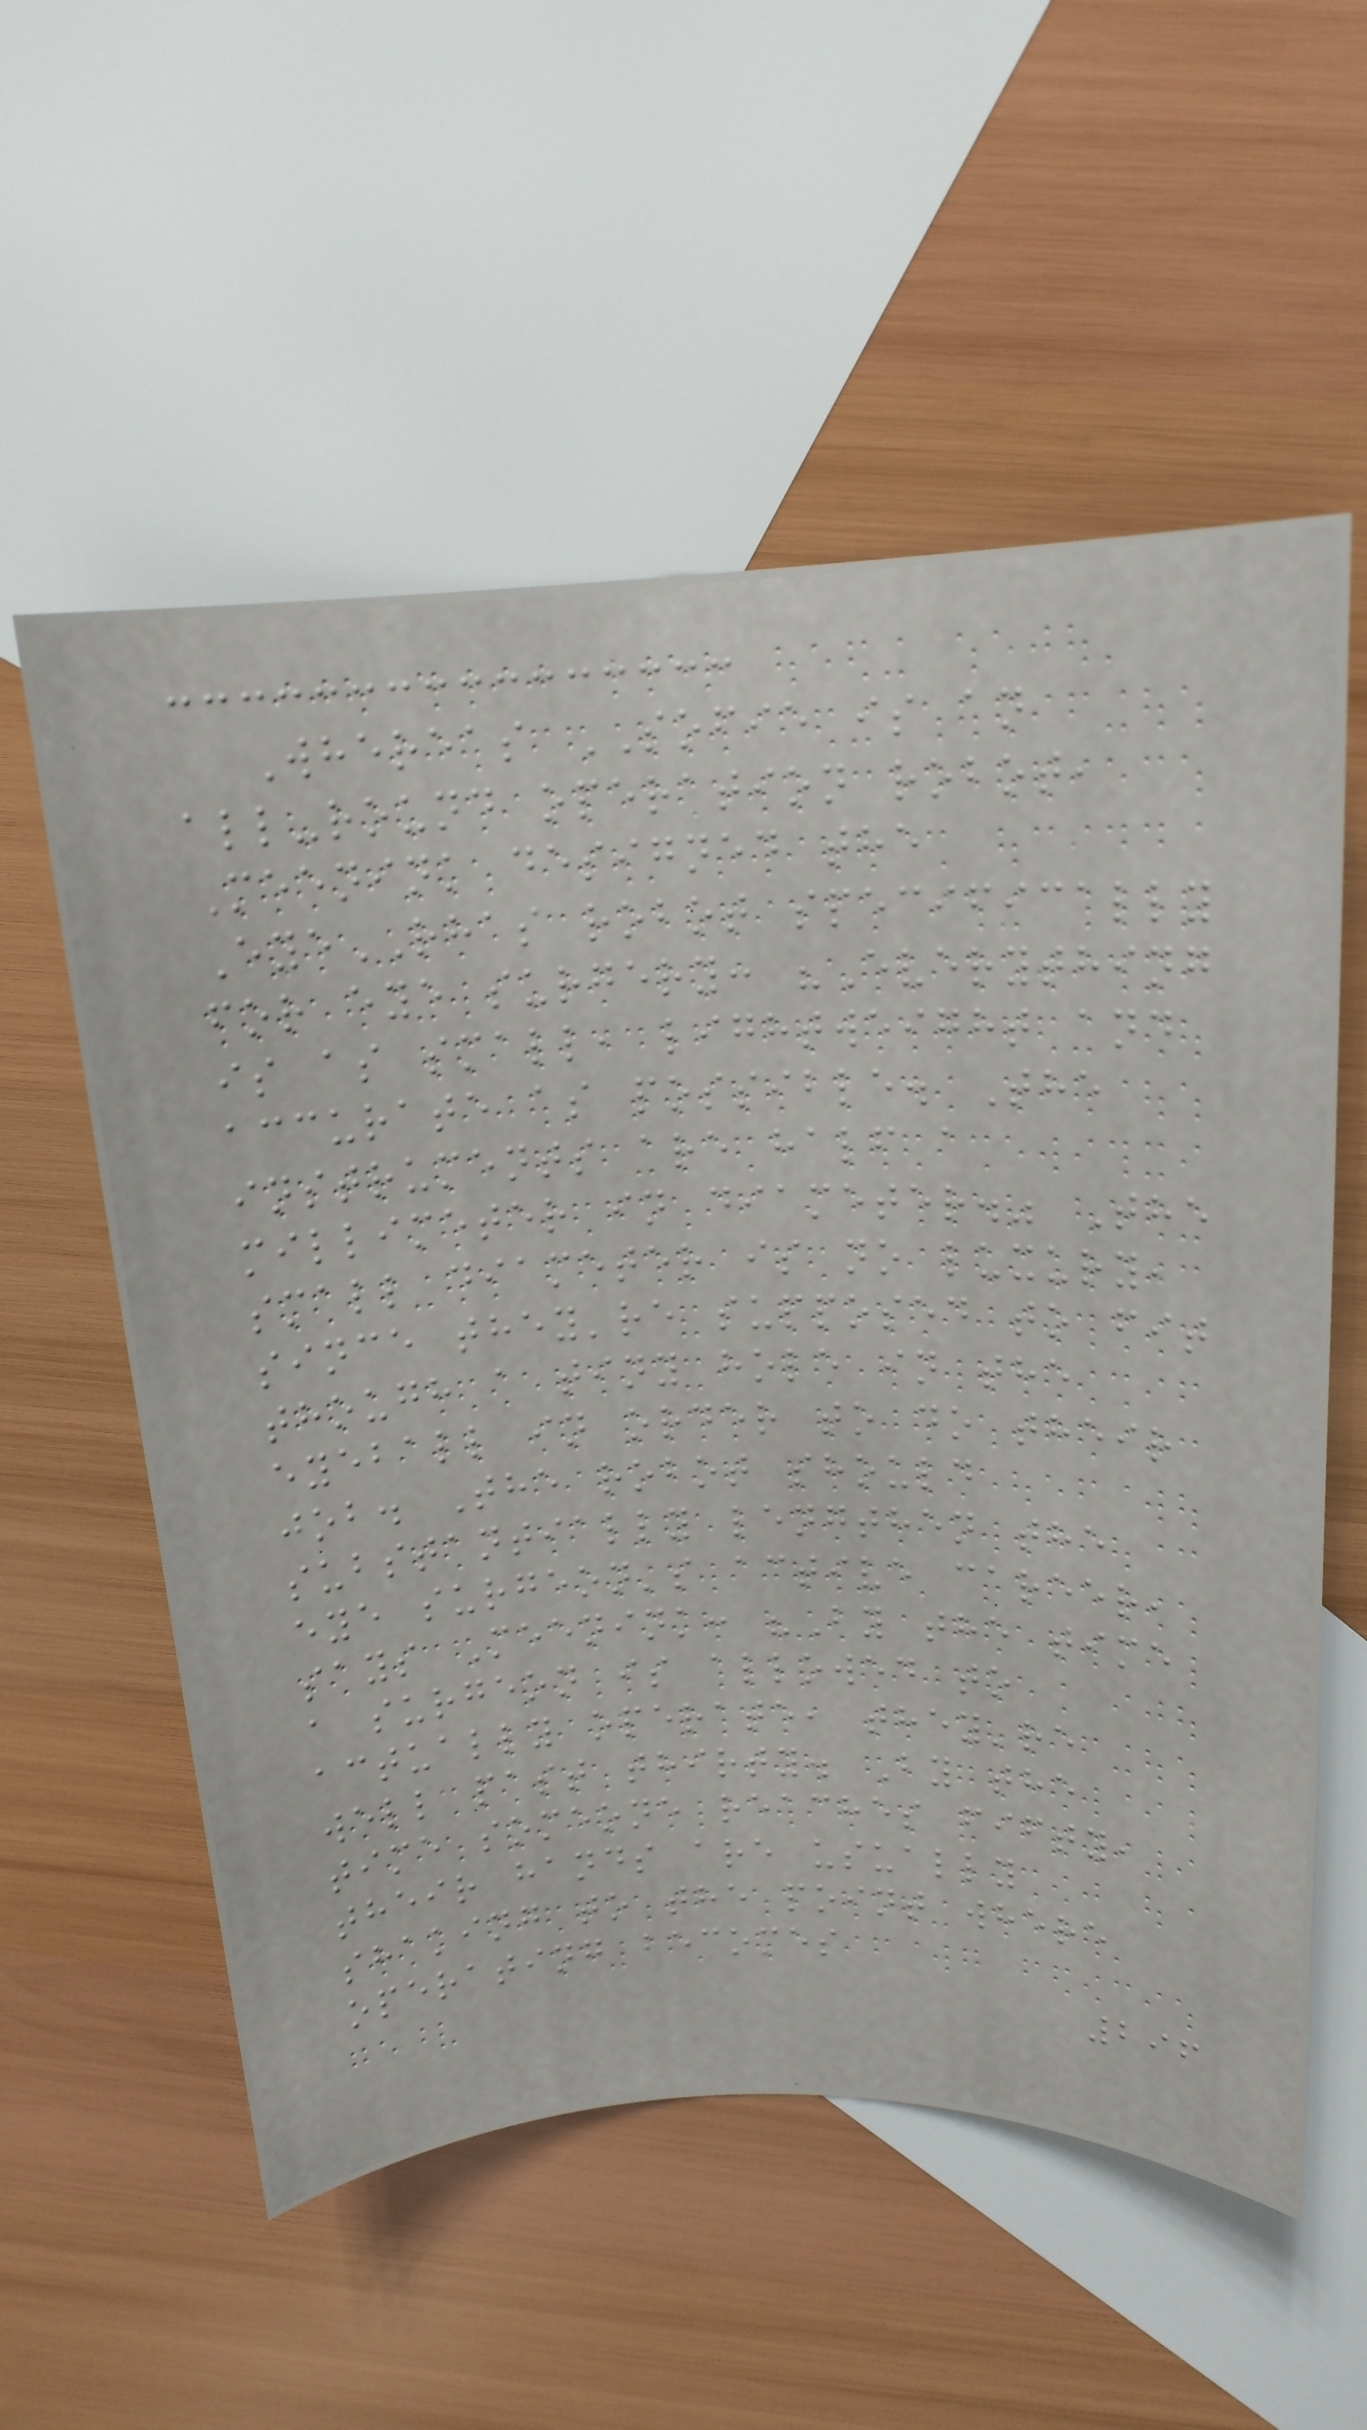Whereas SOFIE is an
all-round operation robot,
Meenink designed the
EyeRHAS robot specifically
for eye surgery: "Everything
is as small, lightweight and
accurate as possible. The
instruments are half a
millimeter in diameter." The
small diameter is no luxury,
since they're supposed to fit
though a tiny hole in the
eyeball in order to do their
job. The robot should
substantially lengthen the
eye surgeon's active career,
says Meenink: "By the time
a surgeon is allowed to
actually operate, they're
well past thirty. By the
time someone reaches fifty,
their hands are usually
shaking to the point where
operating becomes
296
